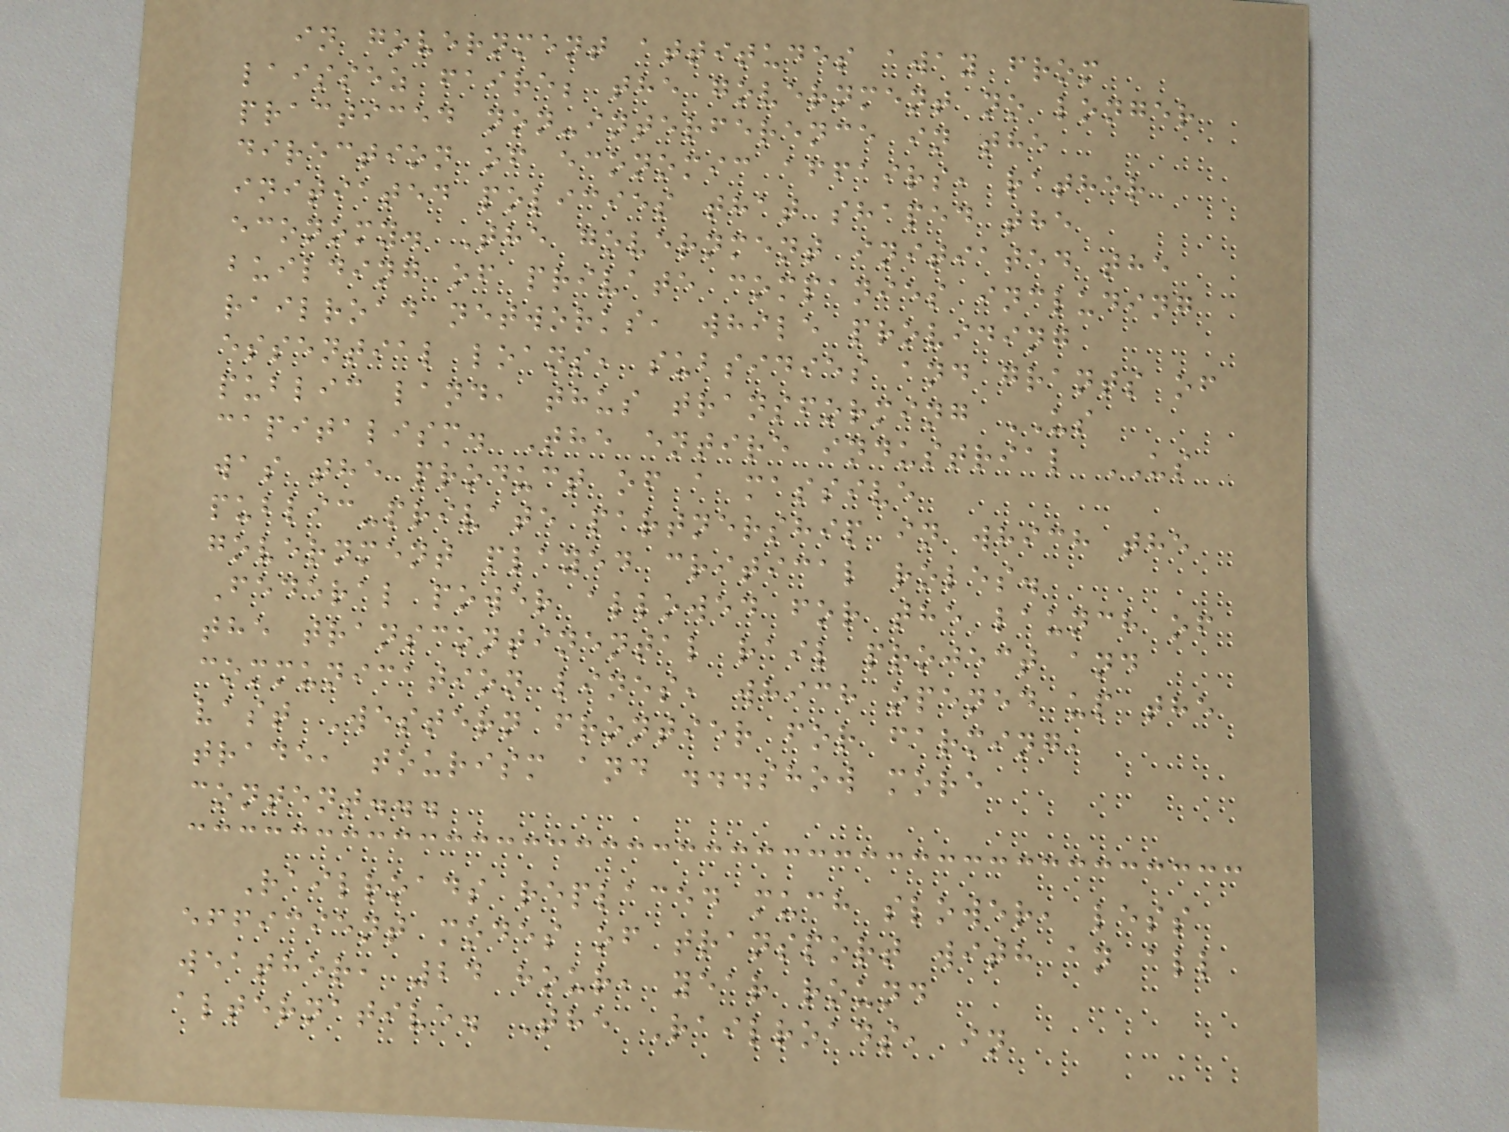in government attitudes away from
laissez faire; the government no longer
practiced non-interference in the
direction of economic affairs, rather
initiated policies that shaped the
economy. The government initiated the
building of private companies including
railroad networks, while providing
essential loans, subsidies and grants of
public land, thus transforming US
capitalism. The entire industrial US
was the product of a massive
public-private partnership in which the
government played critical roles.
Federal power allowed for the launch of
the transcontinental rail project and
communication lines, which opened up the
vast Western frontier for farming,
trade, tourism and ...show more
content...
Railroads replaced much slower, less
efficient modes of transport with an all
weather, 24 hour, year round
alternative. The Railroads, in
